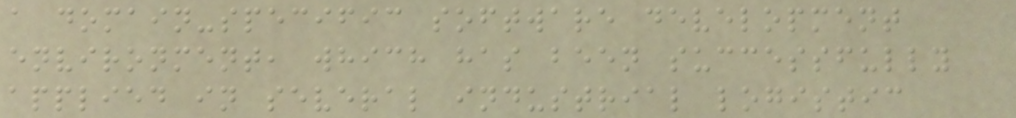a domain-specific software development
environment, which has been successfully
applied in several industrial logistic
